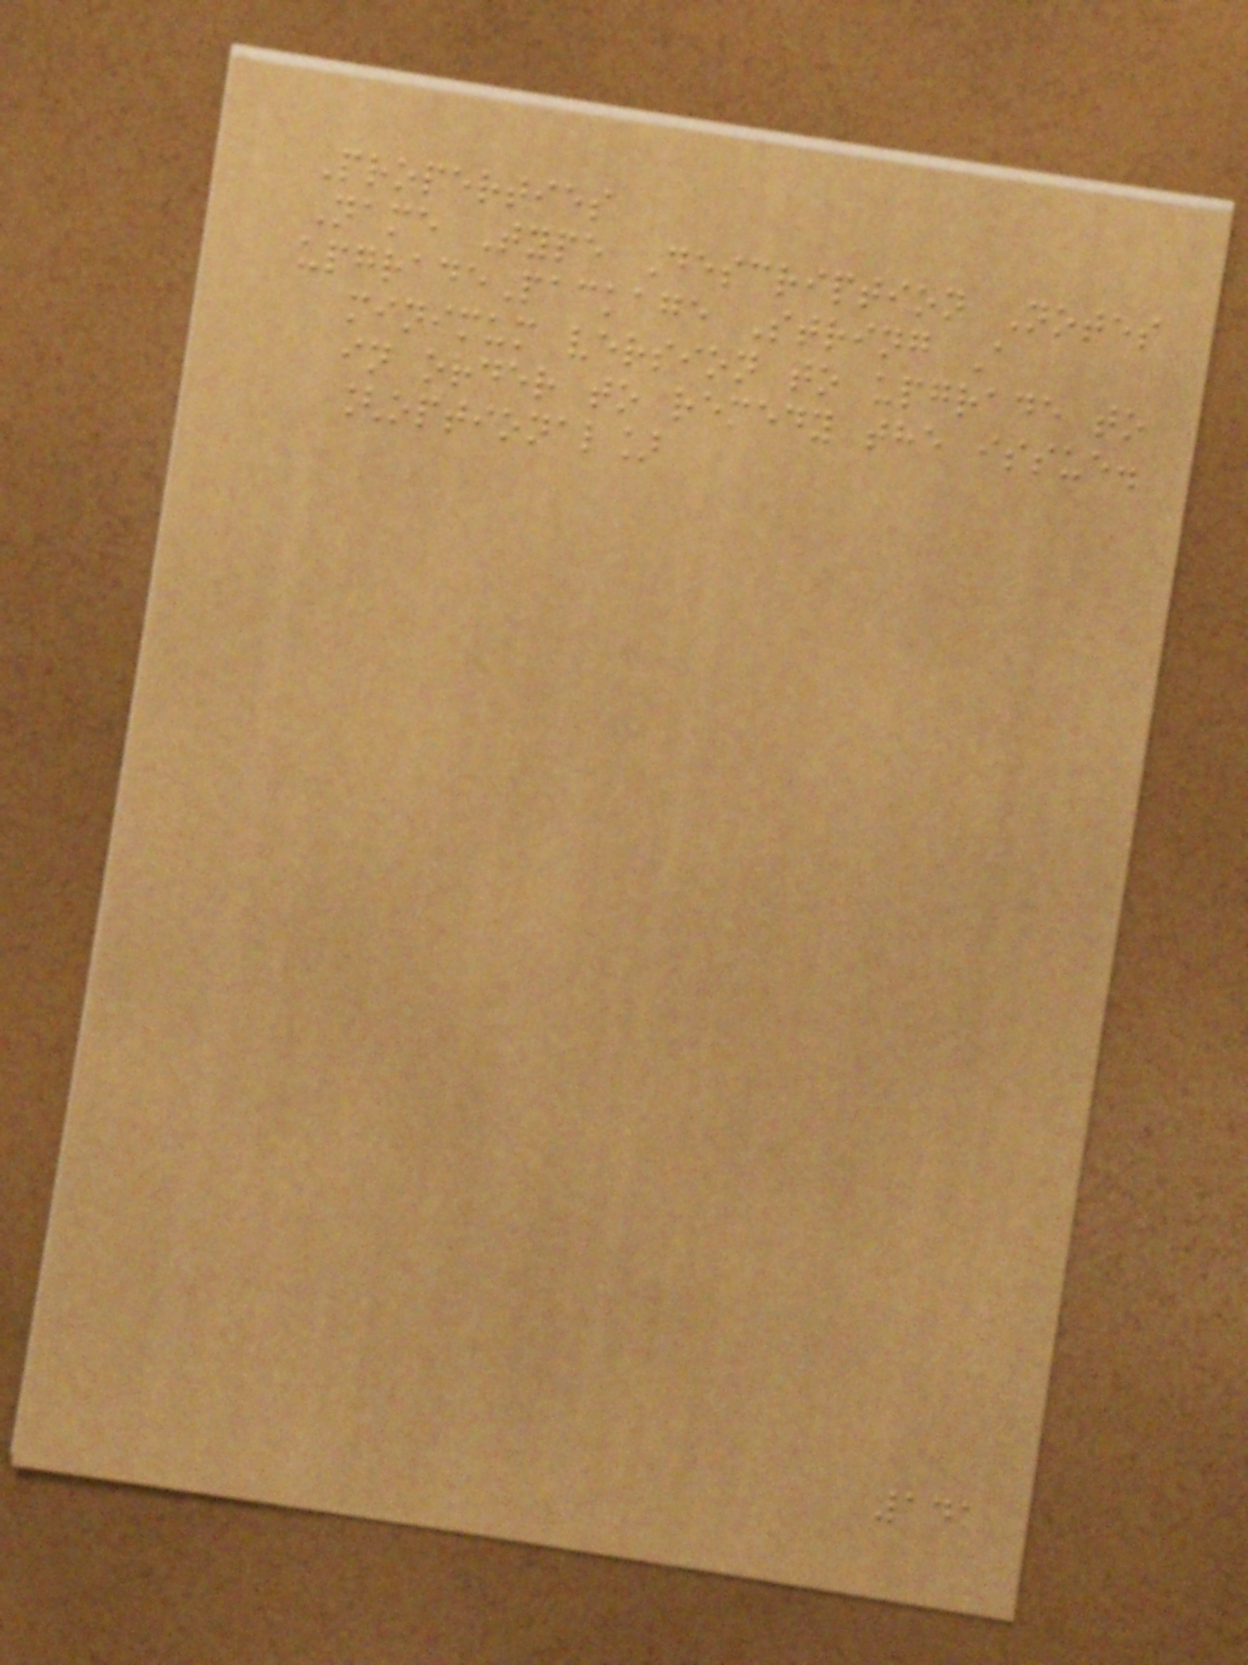Properties
Name Type Description Notes
upgradePackage String A
minimum version to upgrade to
in order to remedy the issue.
[optional]
141
